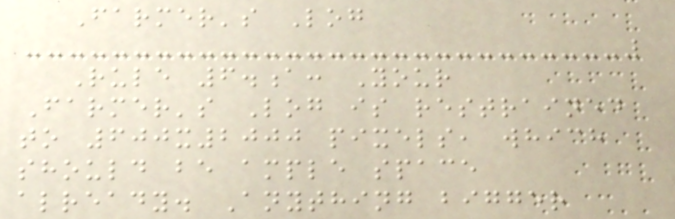Farmer's Log
Rule 6.a: Your
Farmer's Log is restrained
to 600x2000 pixels, which
should be ample space
already. Anything bigger
